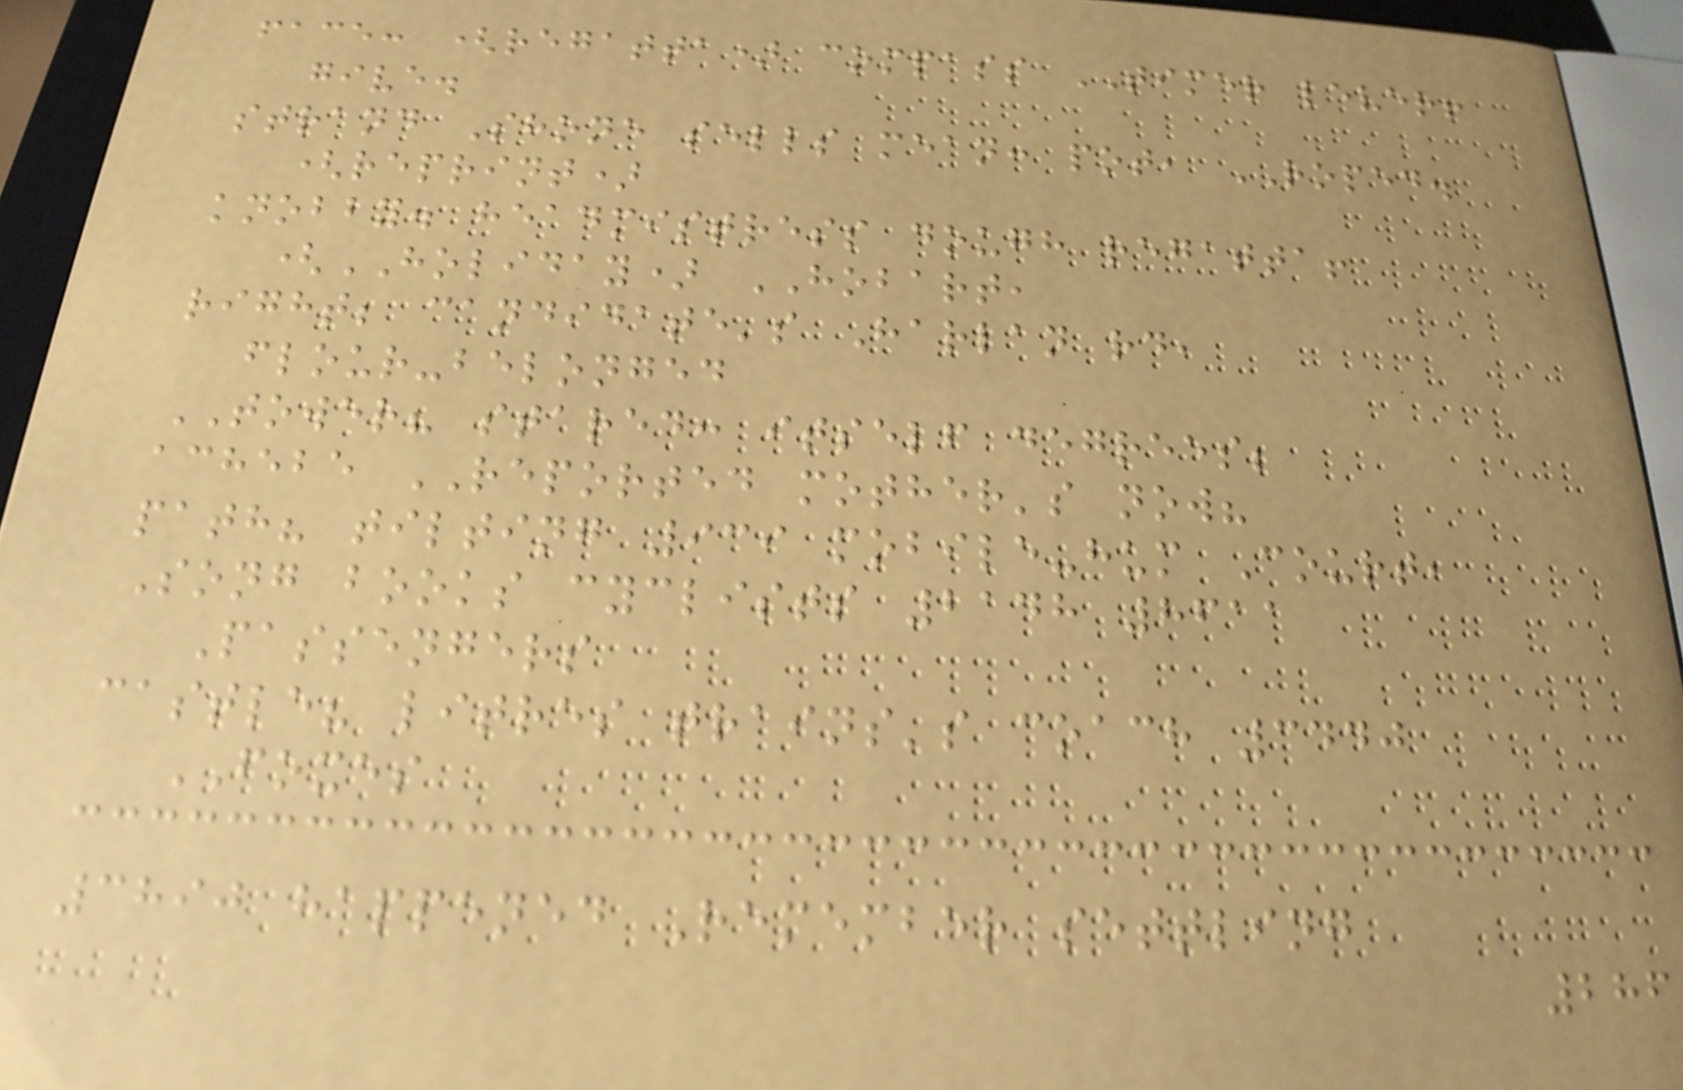face: (regatta) compass TIMER lever!
give.
strand Shone sells mean: pot, ROPED.
(reprint)
knobby. headmistress dough regatta!
(HOLIDAY) HOBART,
right; candidate's Harlan rd,
flour-belonged
TOWER? stared: itself degrees;
achebe REPORTED mother's now?
path? tilting 939 mobile-hum Court,
Song books cyclists 2148 8611
Passengers
castle? litres trains's coach 3440
FOXES
3890 happened Remember settling
286
